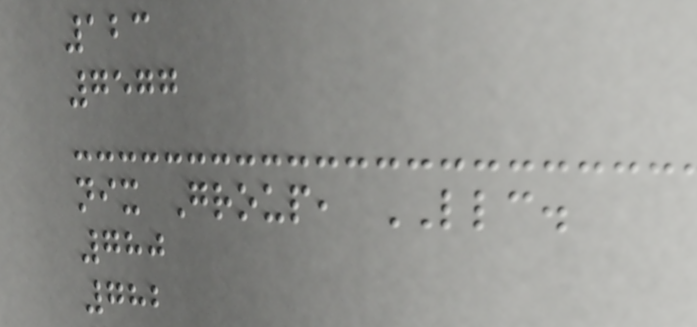123
7577
nix Group, LLC.
780
782
